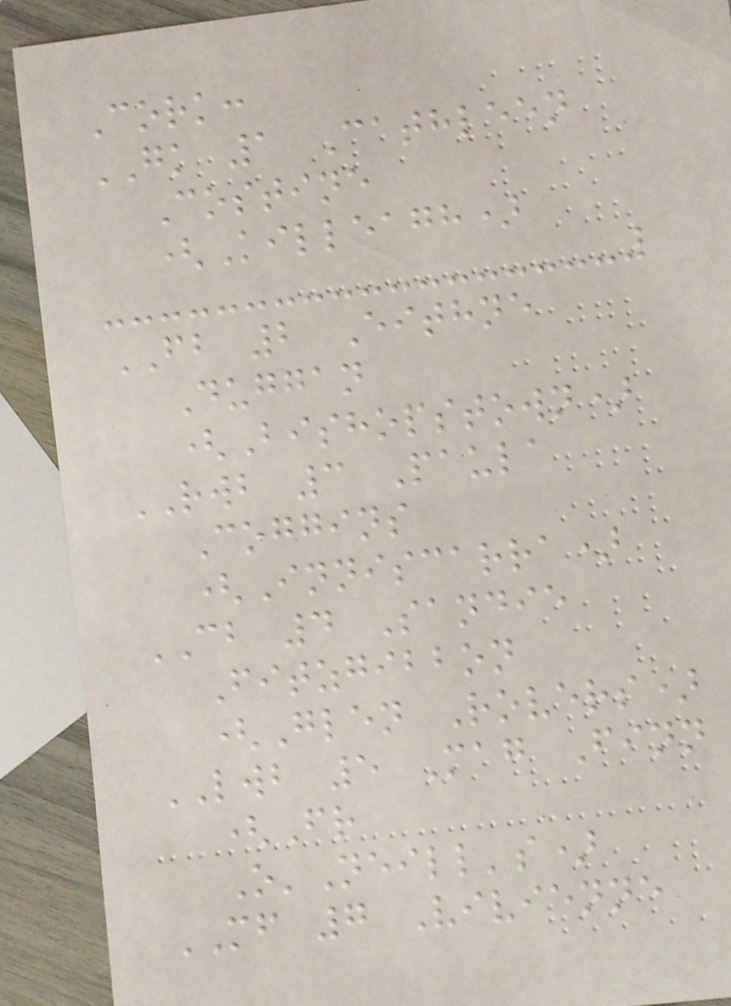Cork:
GK 1 Cathleen
Costine
(Killeagh)
FB 2 Eithne
Duggan
(Bishopstown)
RWB 3 Paula
Coggins
(Inniscarra)
CB 4 Sandie
Fitzgibbon
(Glen Rovers)
LWB 5 Mag Finn
(Fr
O'Neill's)
MF 7 Vivienne
